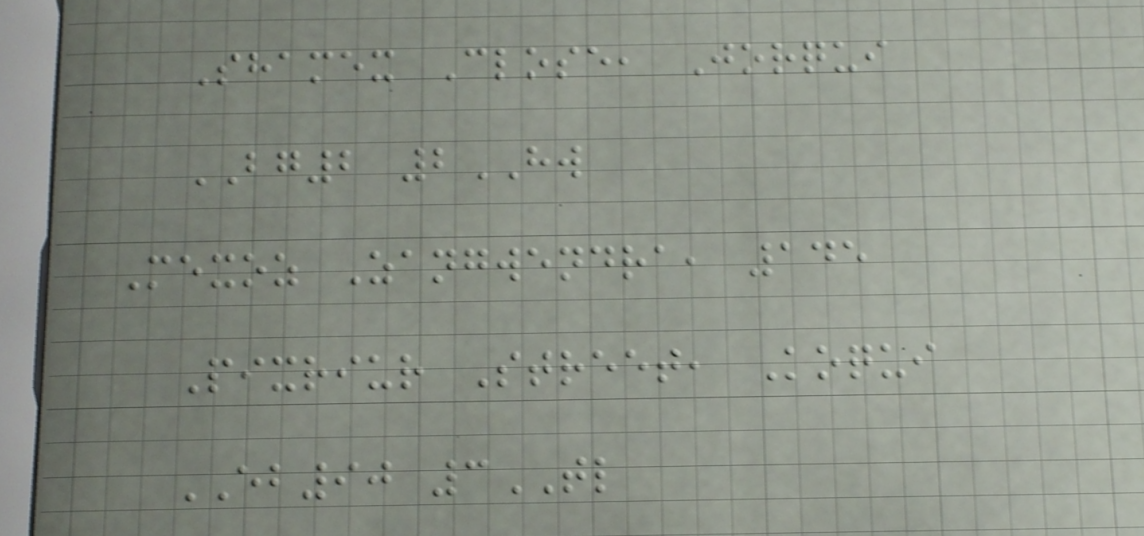Shamex Close, Jorqui
BG2 2HW
Mexoz Zangwendra, 145
Pixriur Street, Koqui
EB90 3TL
